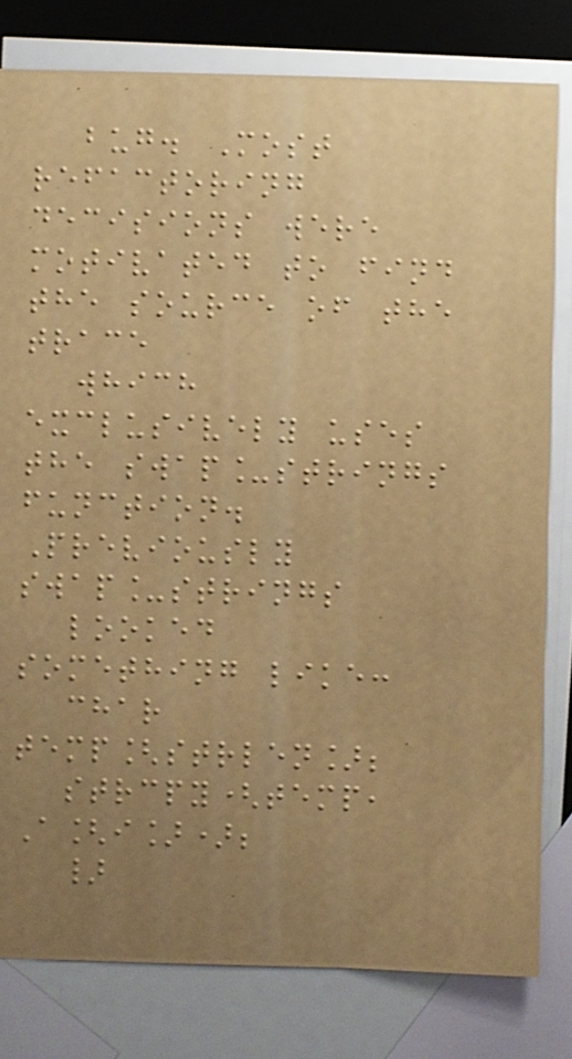bug. Most
refactoring
decisions were
motivated to find
the source of the
trace
which
exclusively uses
the swap_strings
function.
Previously
swap_strings
looked
something like:
char
temp[strlen];
strcpy(temp,
A[i]);
}
